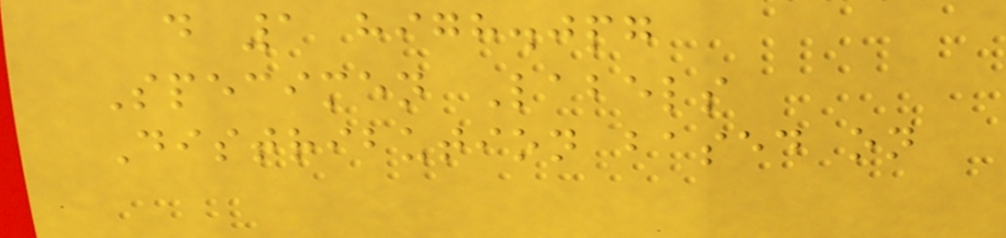d 1 high.jpg
Specimen Labels
Distribution based on
